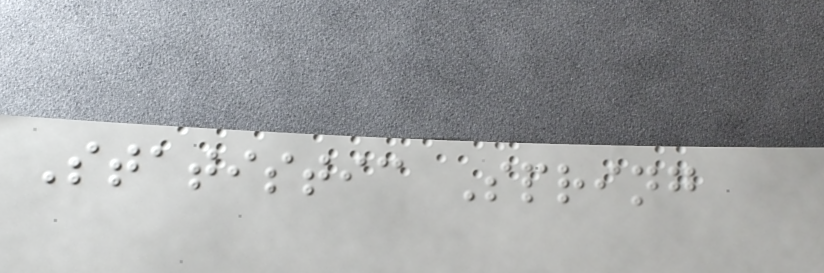Statistic Spring
